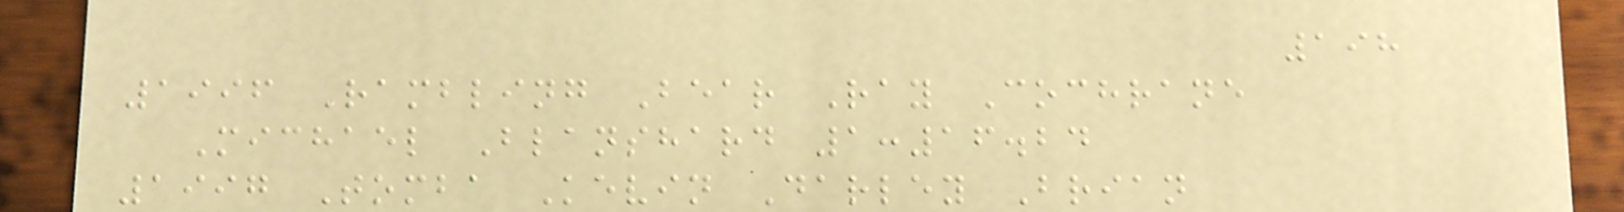198
1996 Rambling Bear Ray Cochrane
Michael Blanshard 1:16.24
1997 Tomba Kevin Darley Brian
